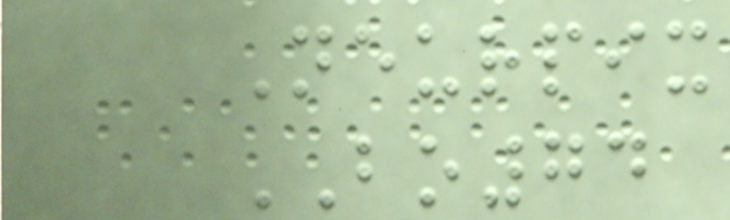Neurpix
BO74
